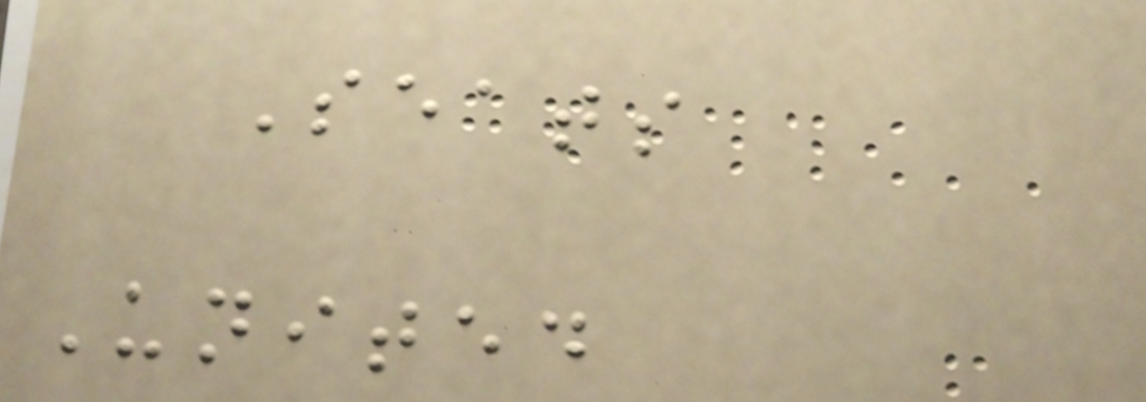Seats
United
